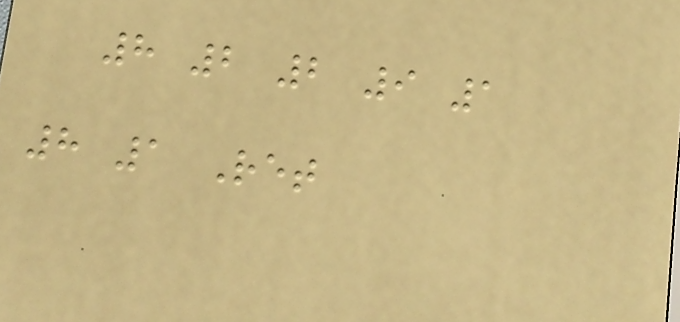8 2 2 9 1
8 1 Ret
